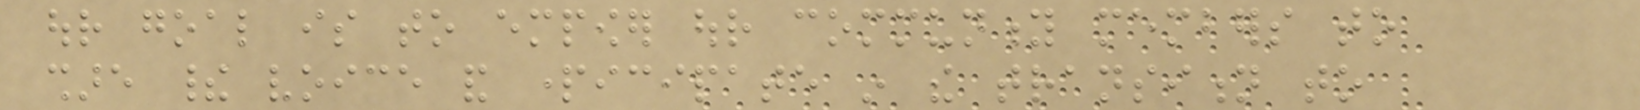our goal is to empower our community members to
share their voice and participate in the transition to
